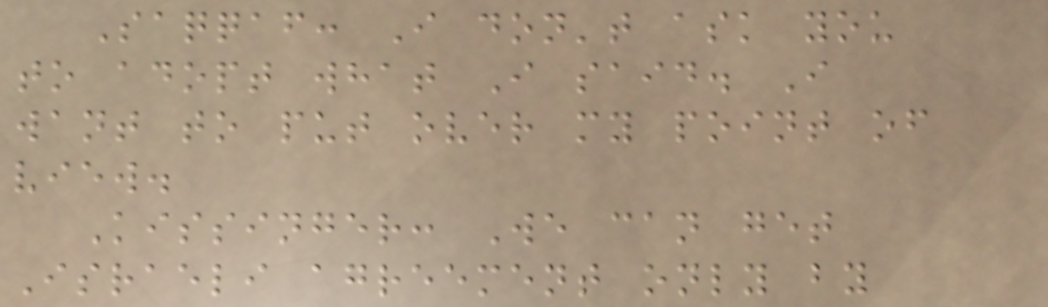Saqqaf: I don't ask you
to adopt what I said. I
want to put over my point of
view.
Kissinger: We can get
Israeli agreement only by
